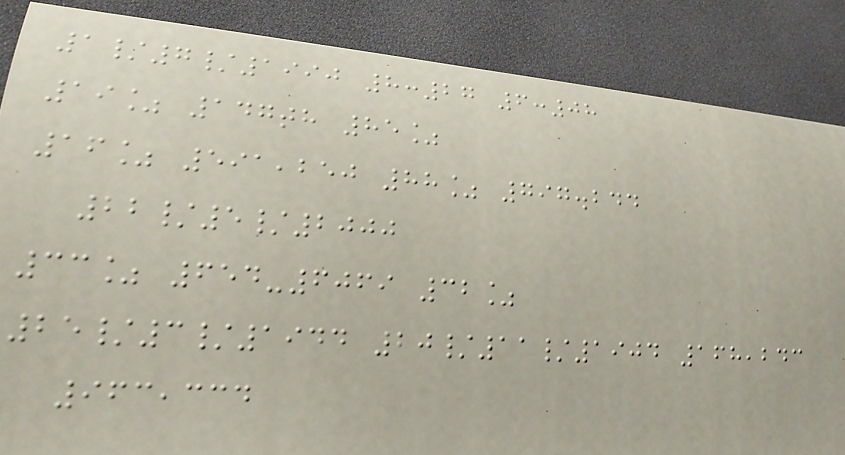1/7/1990 8:27 6:08
19% 147th 85%
16% 591,250 88% 797.244
22/5/2000
33% 654-6069 32%
25/3/1944 20/11/1904 168,243
963,334
